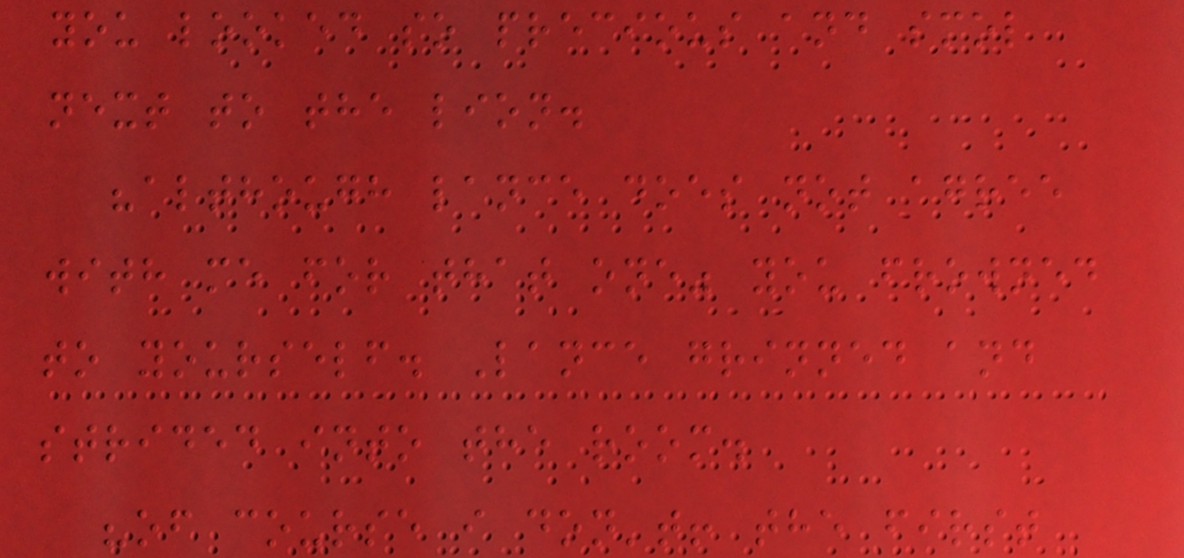you looked so precious and smol
next to the lion.
"although lance does not agree
with me for that one" you frowned
to yourself. Lance grinned and
strided into the room.
"of course i don't! the first
